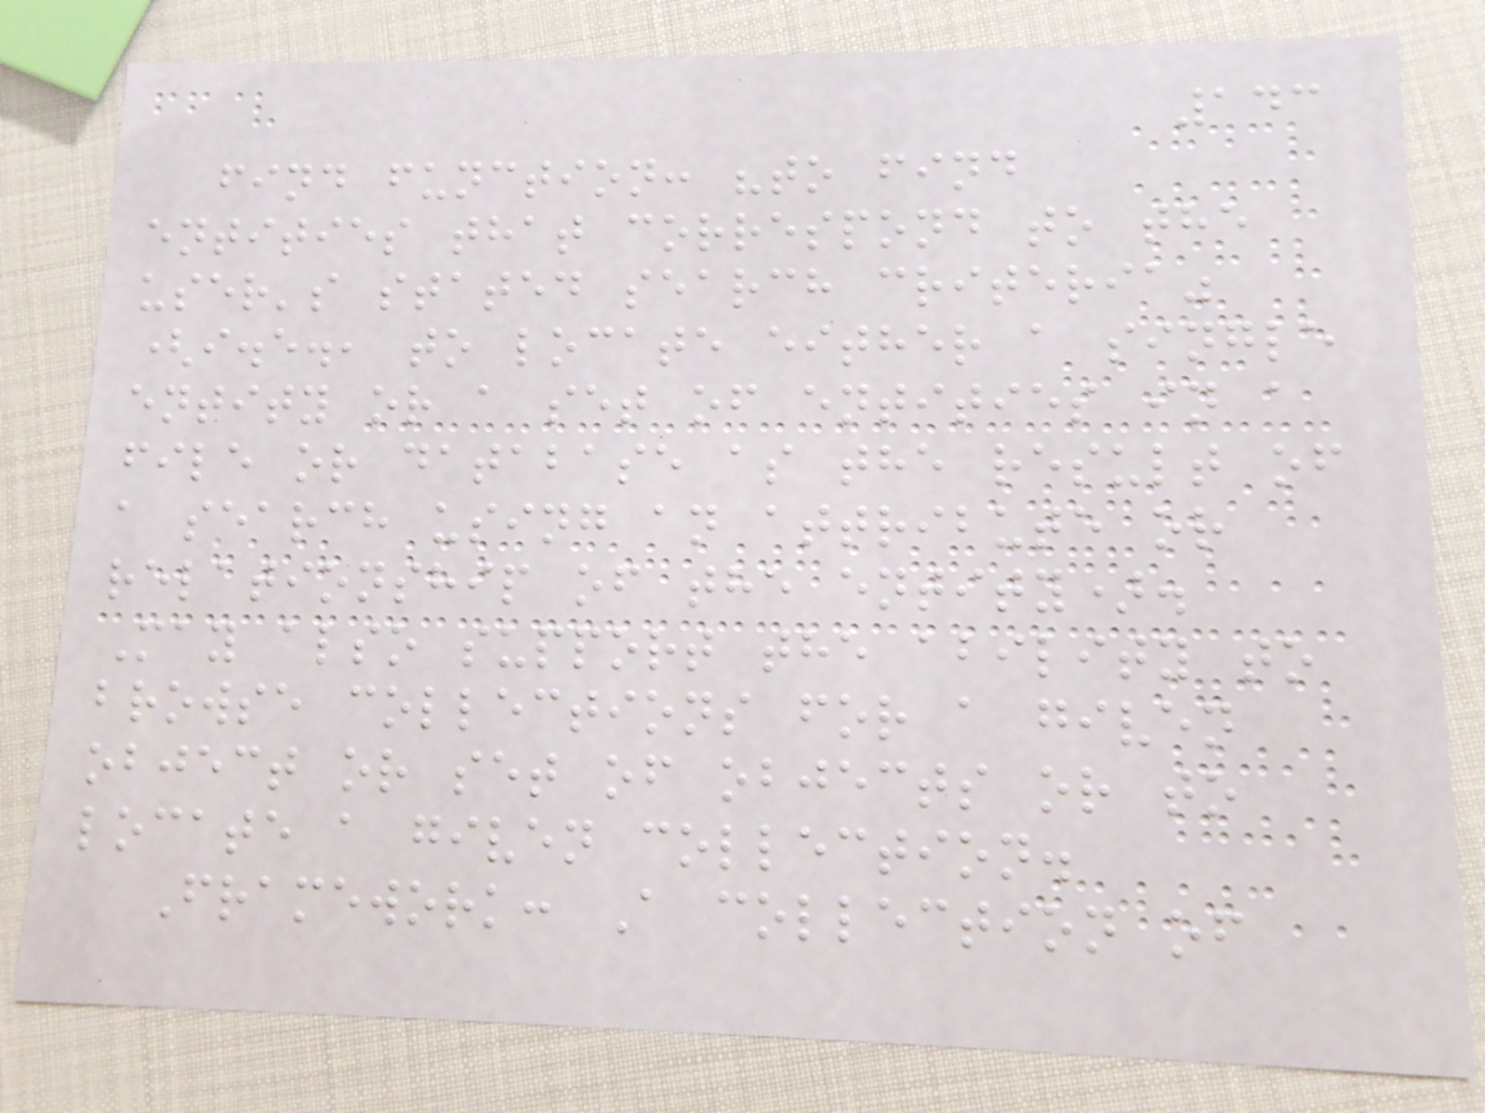143
find function: "to find
entities that correspond to the
user's stated search criteria"
(i.e., to locate either a single
entity or a set of entities in a
file or database as the result of
a search using an attribute or
relationship of the entity).
May also support the ability to
browse collections for a given
object or set of objects or to
locate a given collection.
Framework: A collection of
